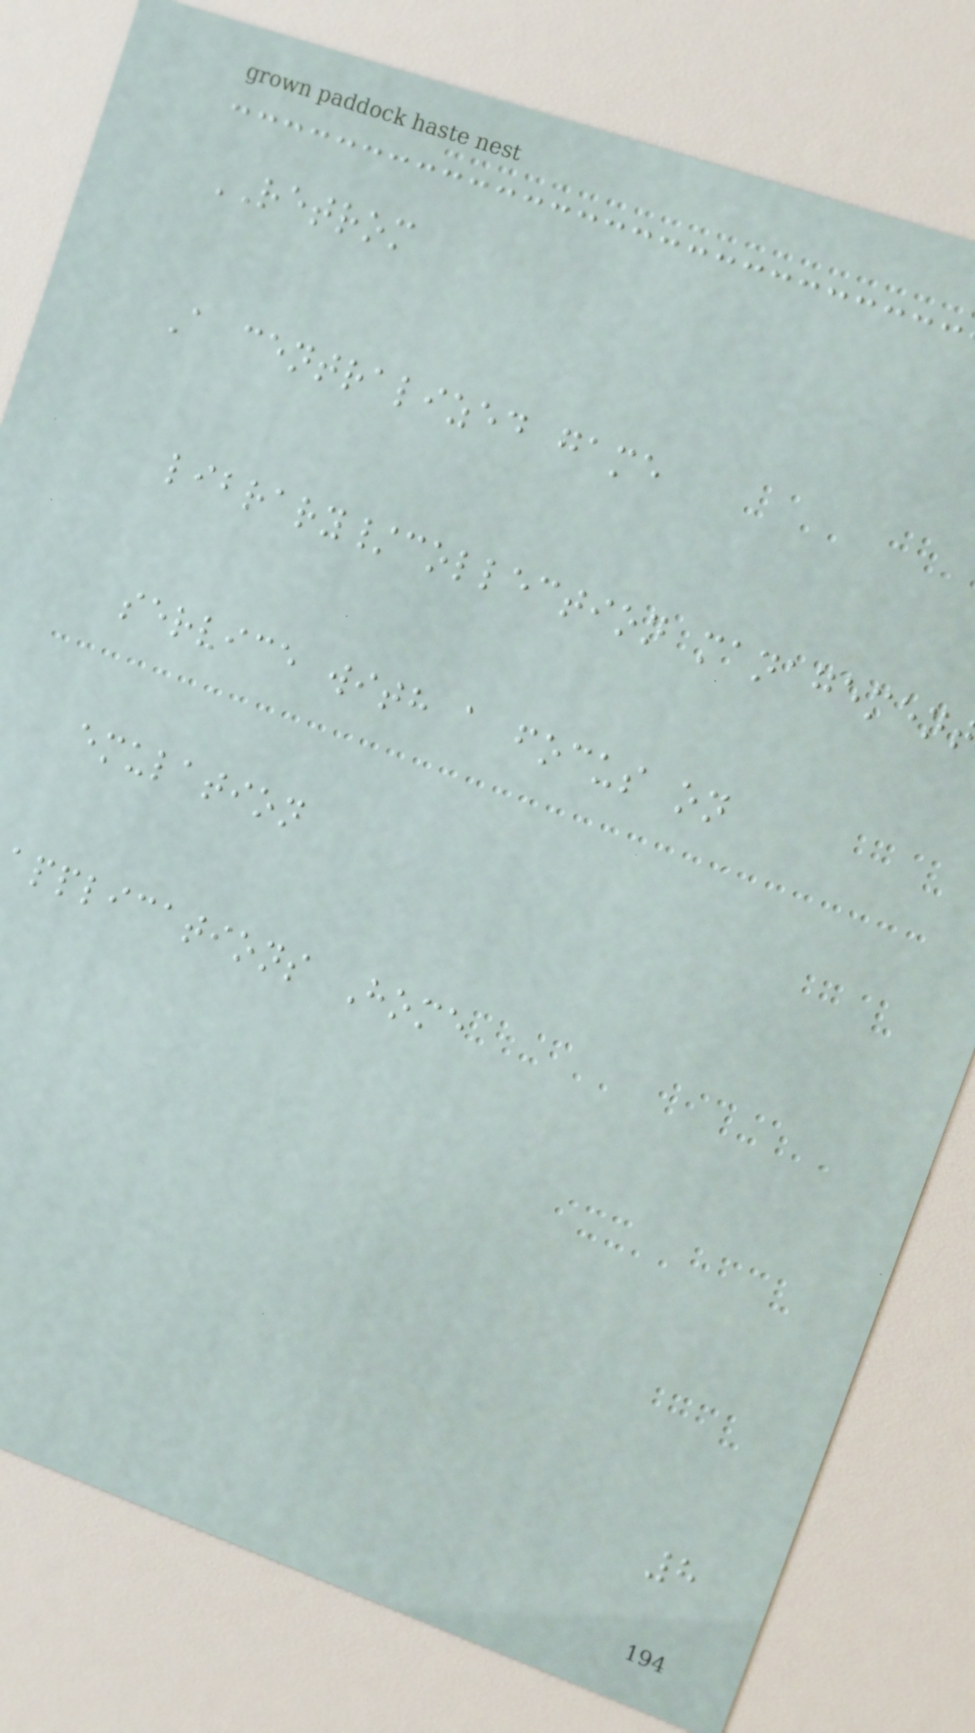RETROM
A centralized game
library/collection managemen
service with a focus on
emulation
applications Home
8
